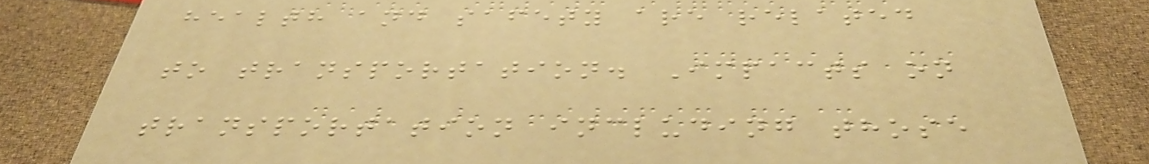health and safety are related
to transportation. Impacts on
transportation including those
